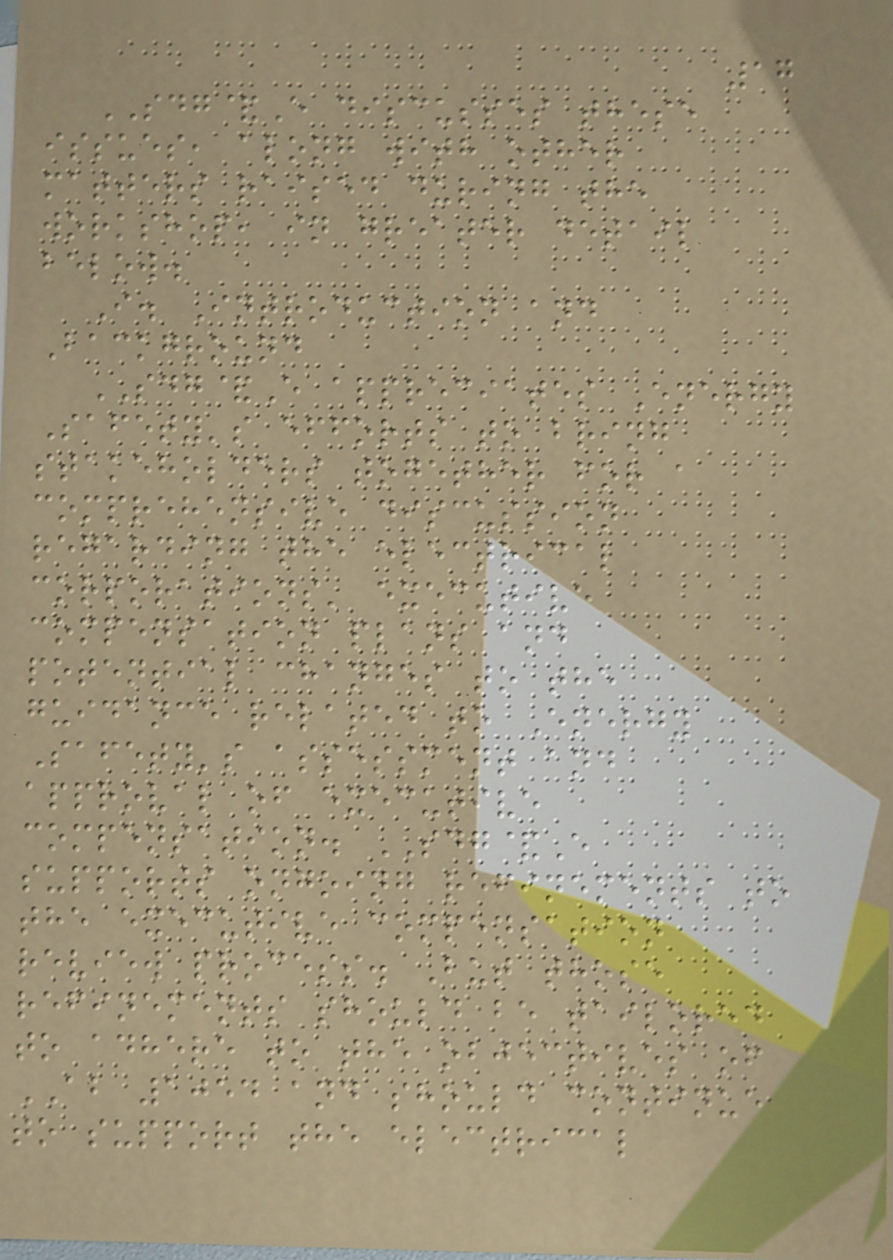17
SDG&E discusses these
issues, along with other
matters raised during the
workshop, in greater detail
below.
I. Introduction and
Background
SDG&E appreciates Energy
Safety's efforts to bring
stakeholders together for a
comprehensive discussion
regarding the electrical
corporations' executive
compensation plans and
potential changes to the
guidance related to Energy
Safety's assessment and
approval of executive
compensation. SDG&E
supports ongoing refinements to
the executive compensation
review process. But those
refinements should be tailored
to adhere to the objectives of
AB 1054 and should continue
to support the electrical
